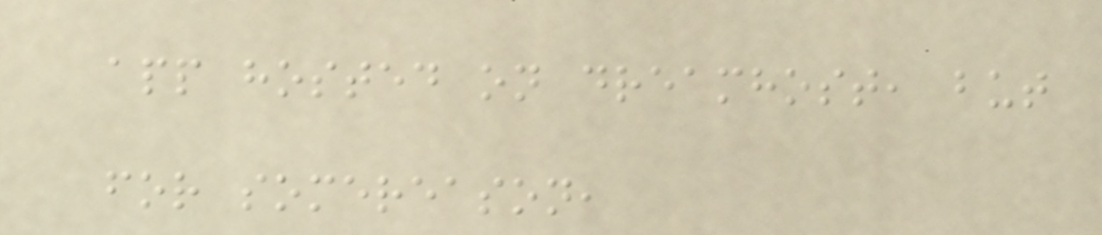app hosted on dreamhost, but
for somereason,
